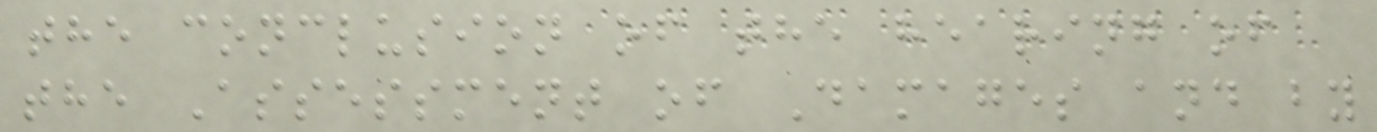the conclusion of the hearing of
the Assessment of Damages and by
